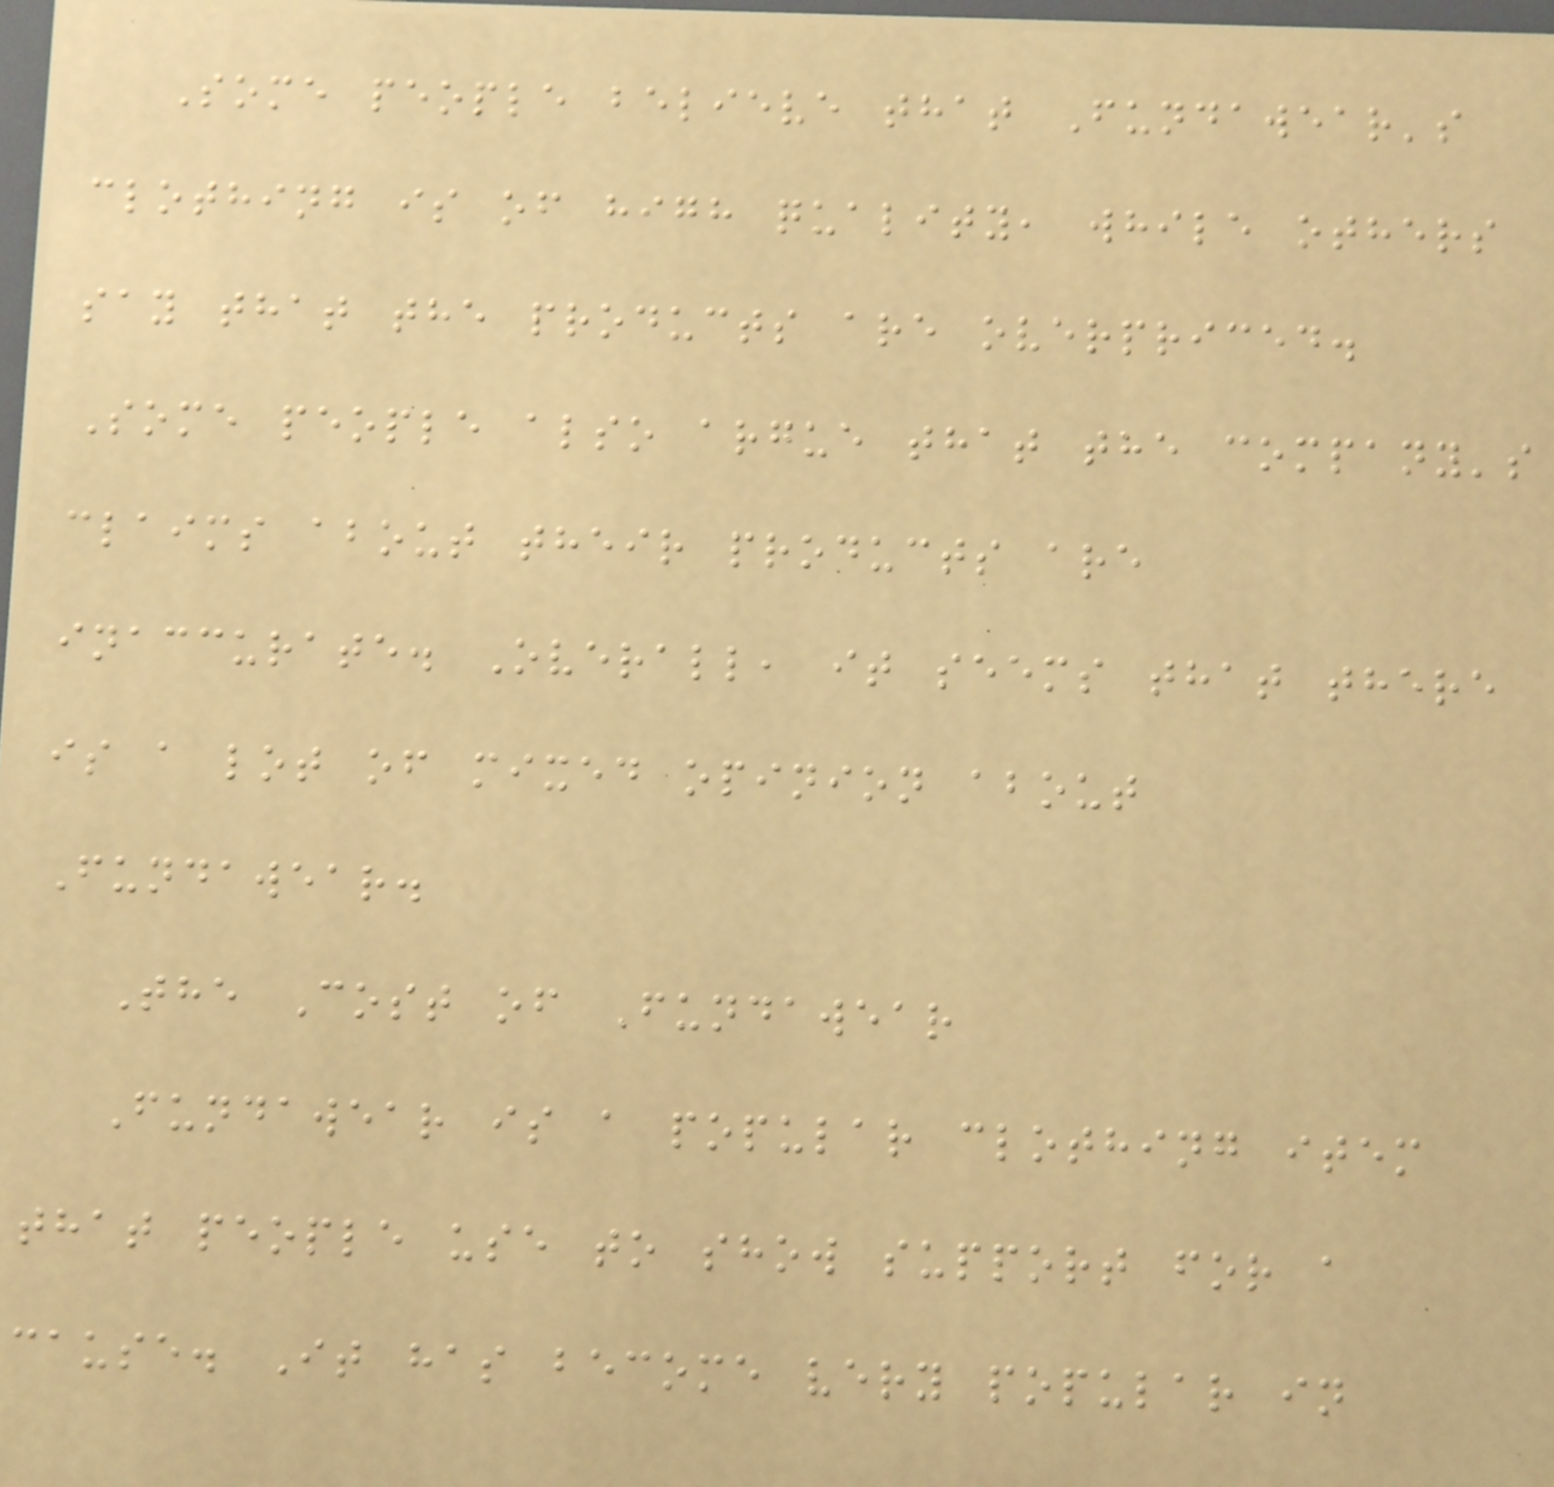Some people believe that Fundawear's
clothing is of high quality, while others
say that the products are overpriced.
Some people also argue that the company's
claims about their products are
inaccurate. Overall, it seems that there
is a lot of mixed opinion about
Fundawear.
The Cost of Fundawear
Fundawear is a popular clothing item
that people use to show support for a
cause. It has become very popular in
